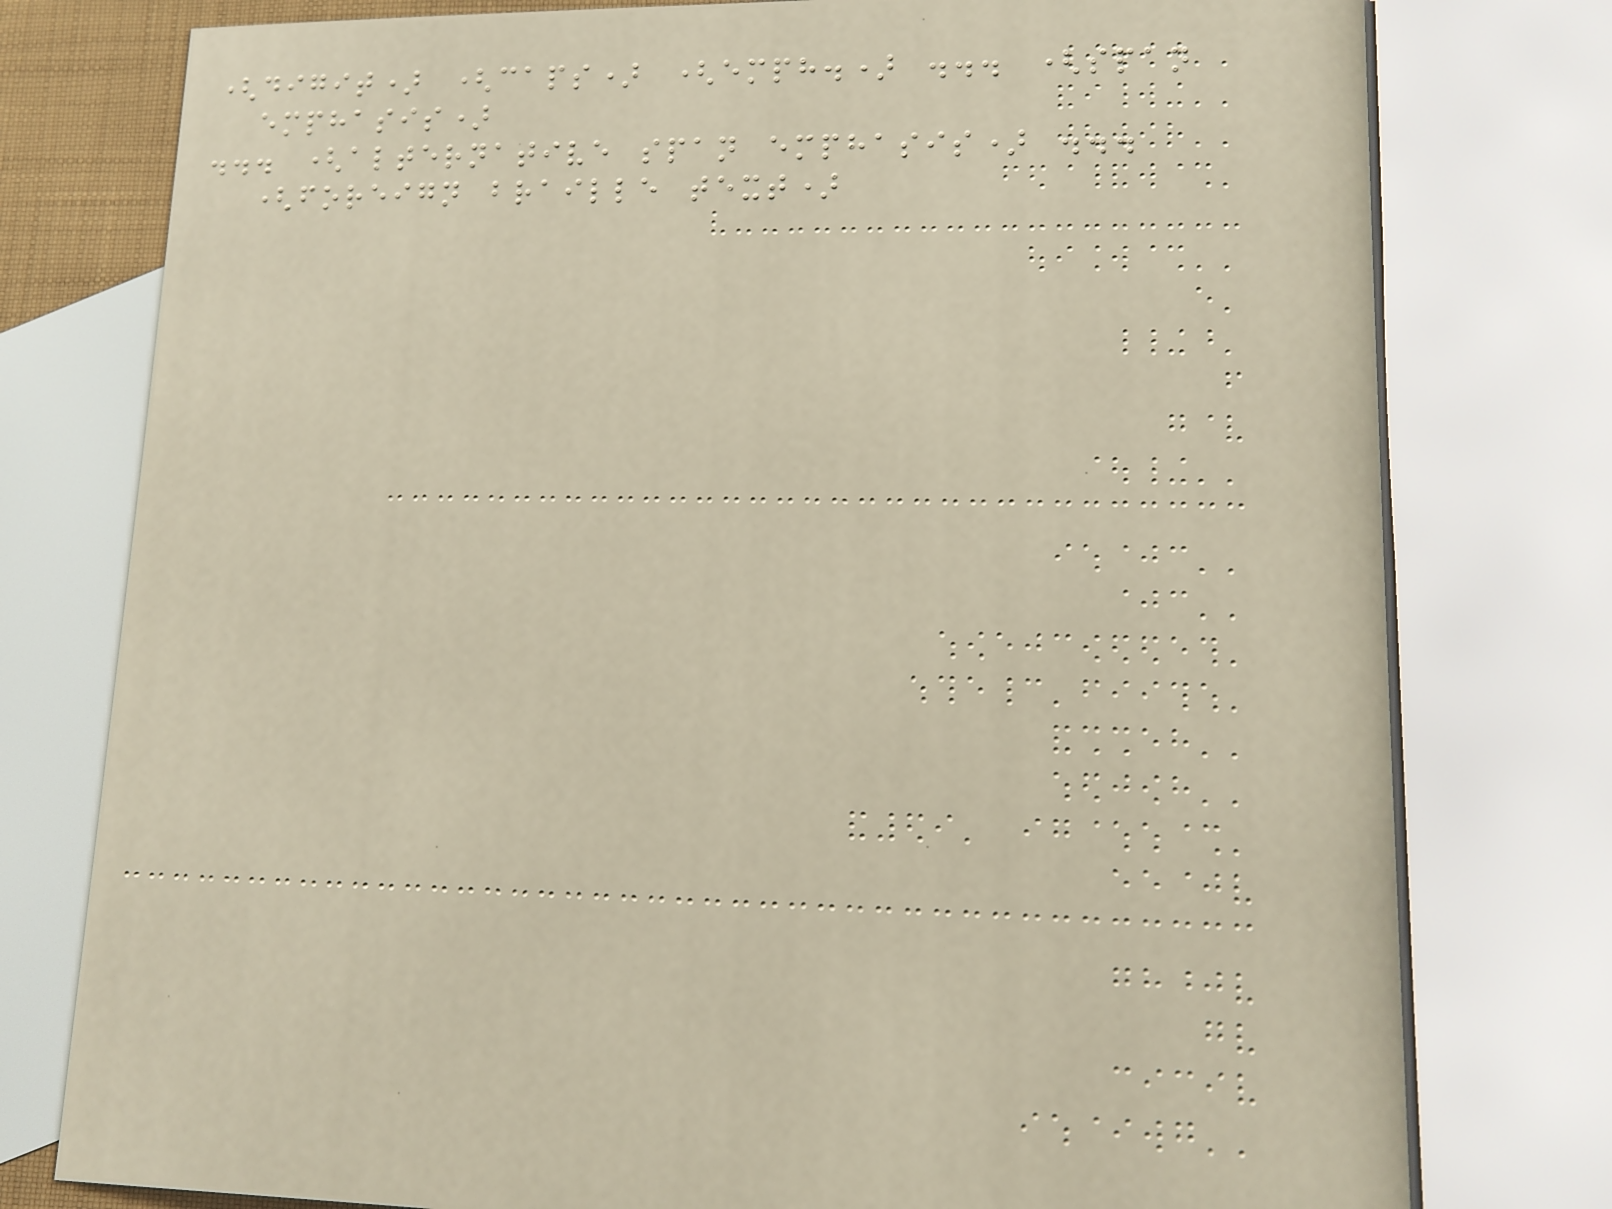(digit) (caps) (emph.) ... (span
emphasis)
... (alternative span emphasis) ...
(foreign braille text)
